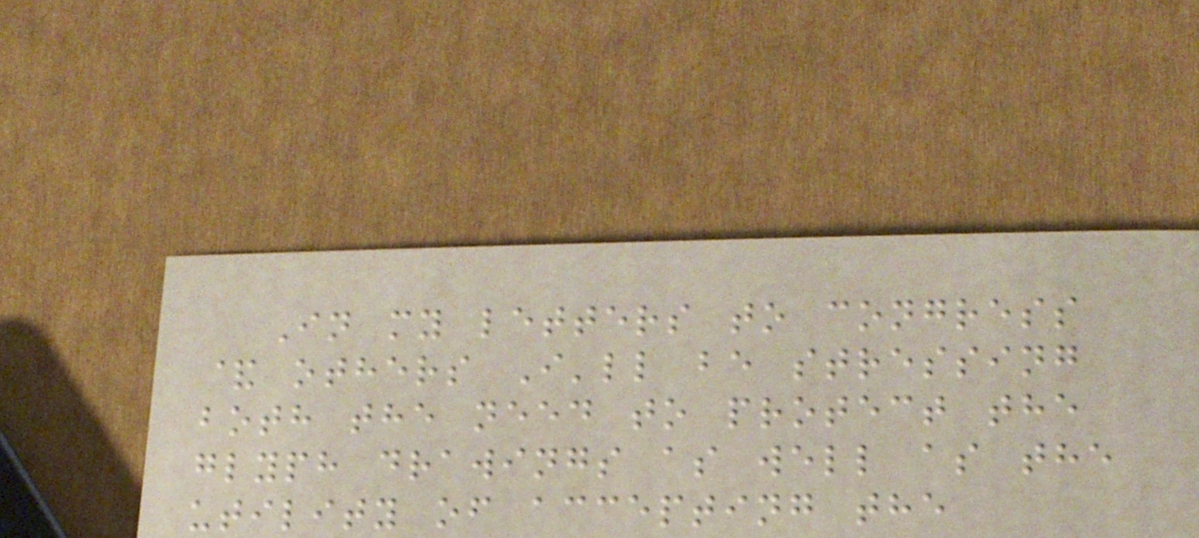In my letters to congress
& others I'll be stressing
both the need to protect the
glyph drawings as well as the
utility of accepting the
